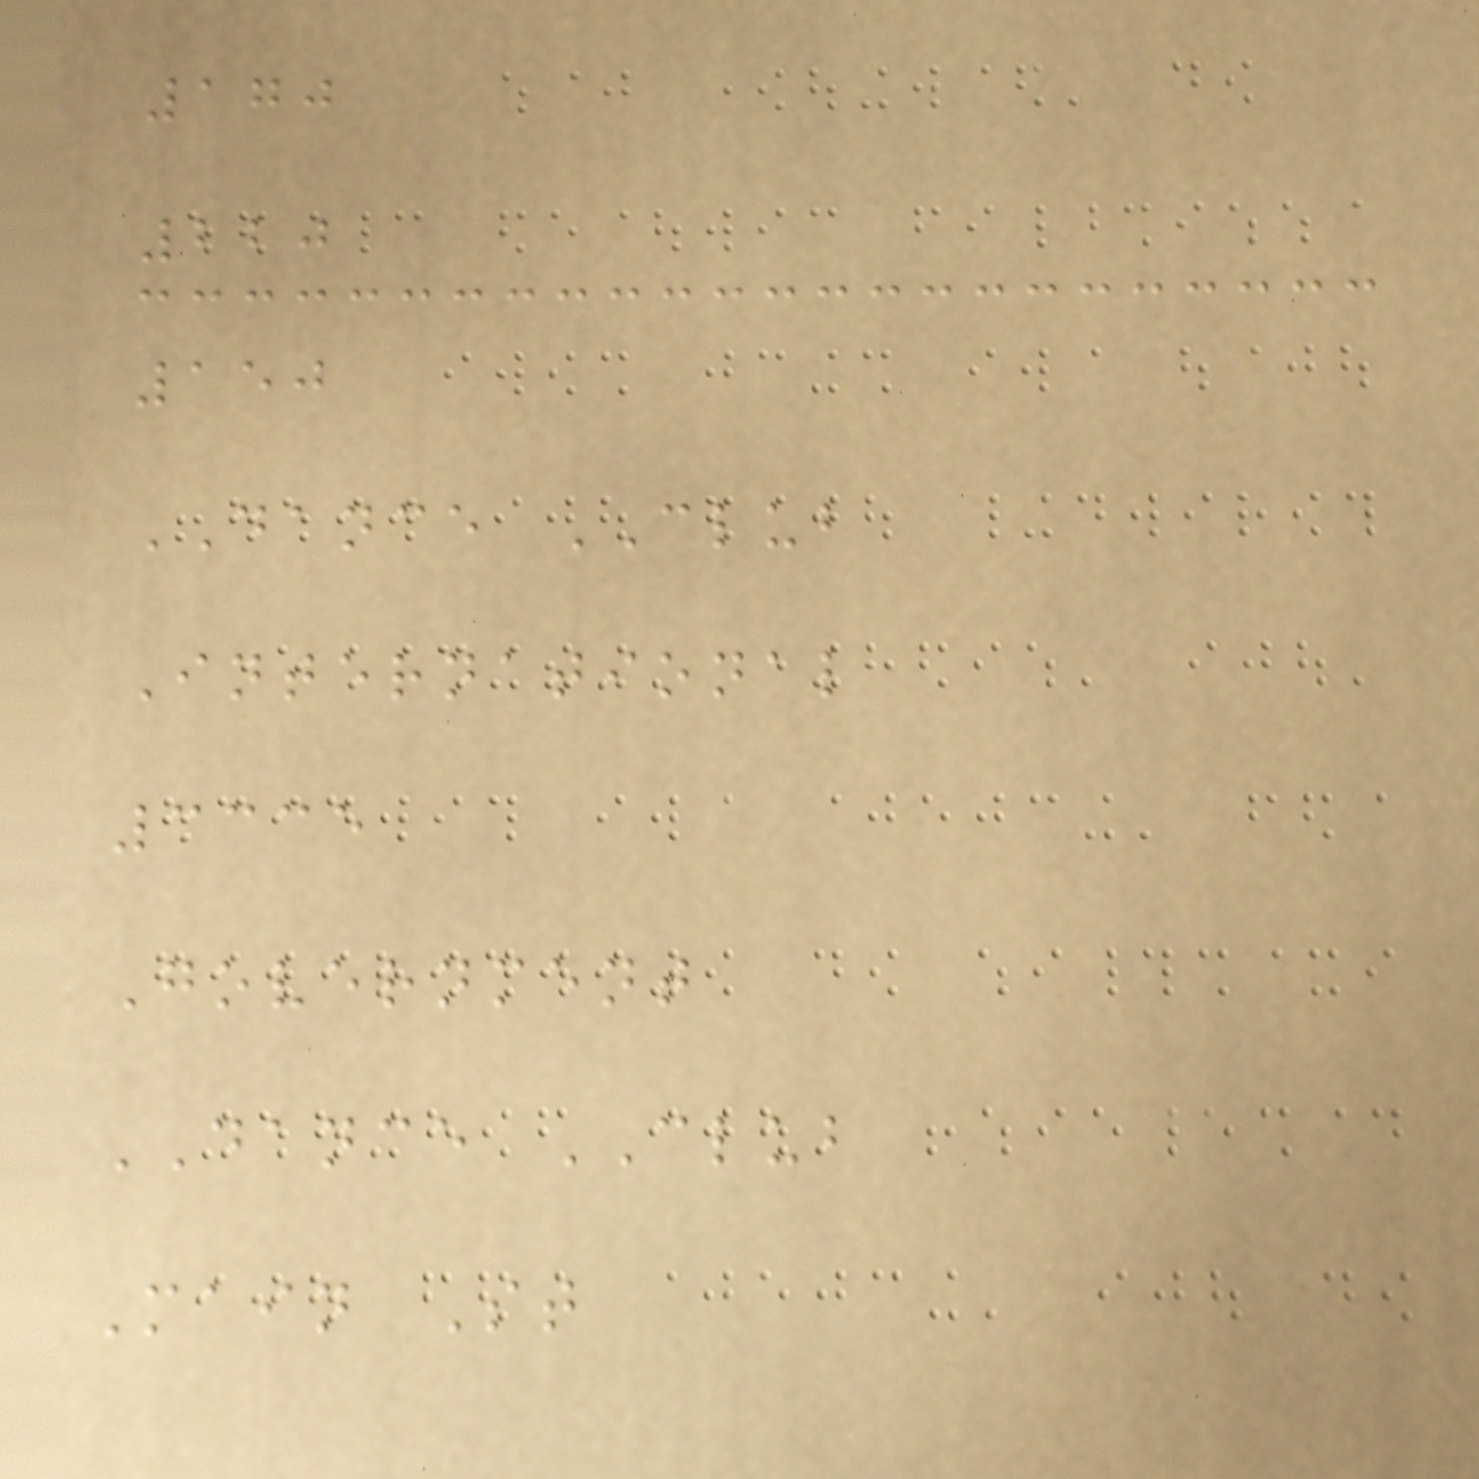170
220
150
DANCE CLUB
International
3335
Government
DANCE CLUB
Main St
